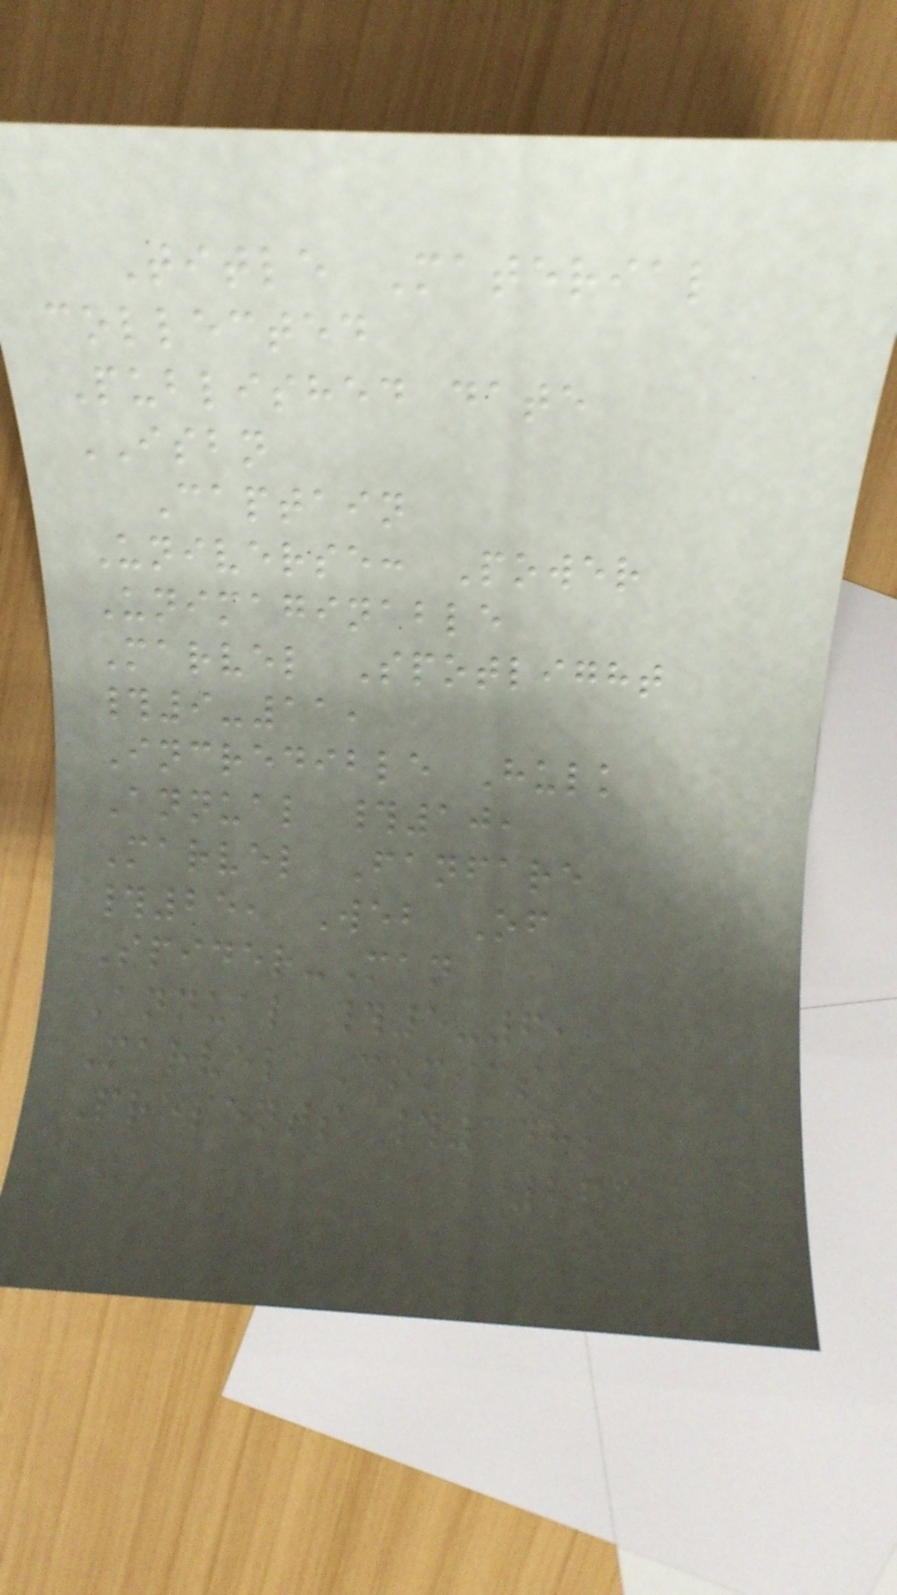Title Material
collected
Published date
ISBN
Captain
Universe: Power
Unimaginable
Marvel Spotlight
#9-11,
Incredible Hulk
Annual #10,
Marvel Fanfare
#25, Web Of
Spider-Man
Annual #5-6,
Marvel Comics
Presents #148,
262
